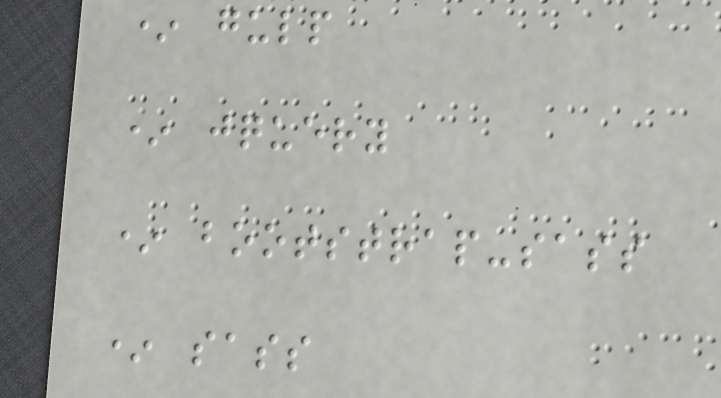* gulp
* jquery
* bootstrap-sass
* sass
